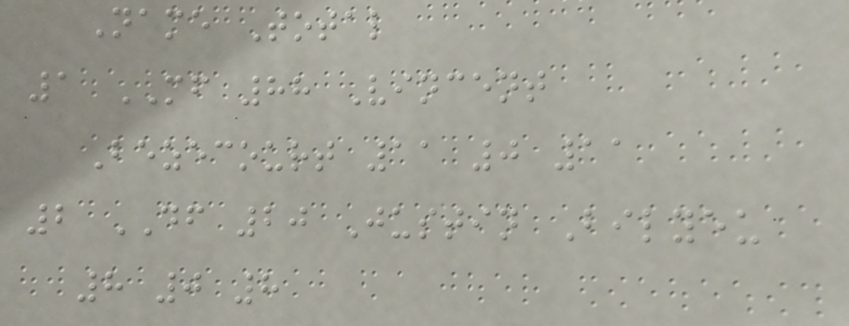Name Total
1 MF 88 Vincent
Bezecourt 11 0 11
2 DF 20 Justin Bilyeu
8 0 8
